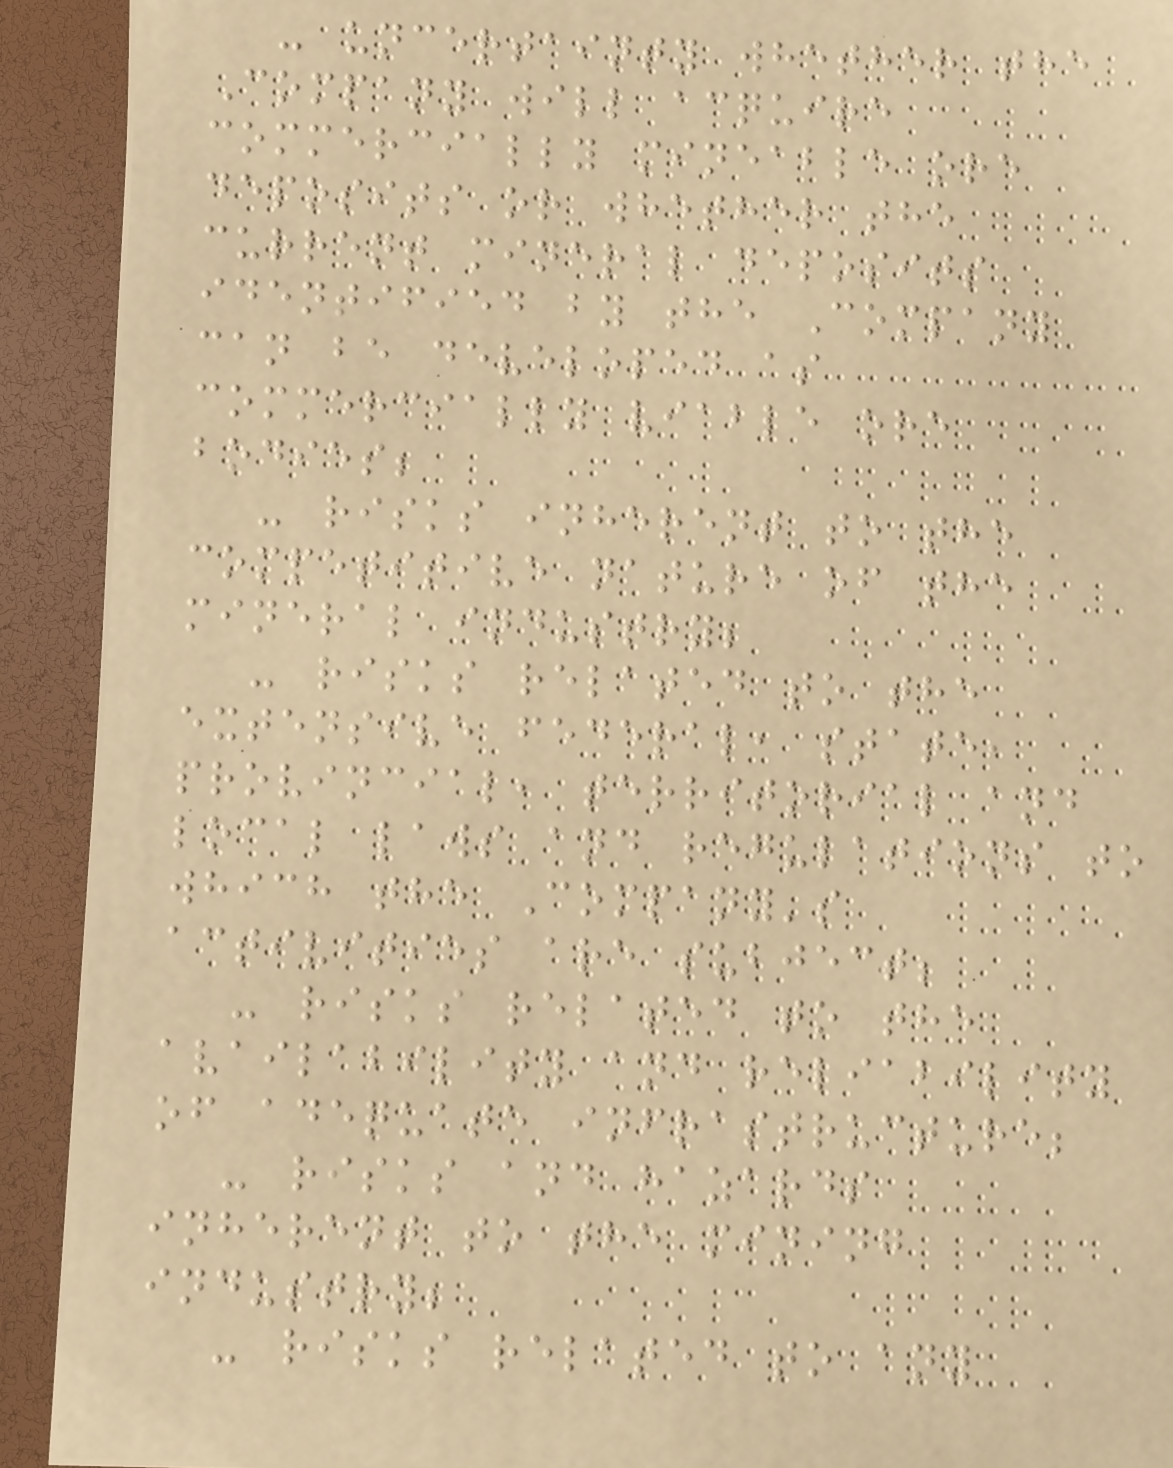- uncertainty whether the
Company will acquire
commercially mineable ore
deposits or whether the
current mineral deposits
identified by the Company
can be developed as
commercially viable ore
bodies;
- risks inherent to the
competitive nature of the
mineral industry;
- risks related to the
extensive federal, state,
provincial, territorial and
local laws and regulations to
which the Company's
activities are subject;
- risks related to the
availability and reliability
of adequate infrastructure;
- risks and hazards
inherent to the mining
industry;
- risks related to any
